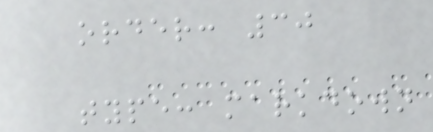order: 30
type: markdown
